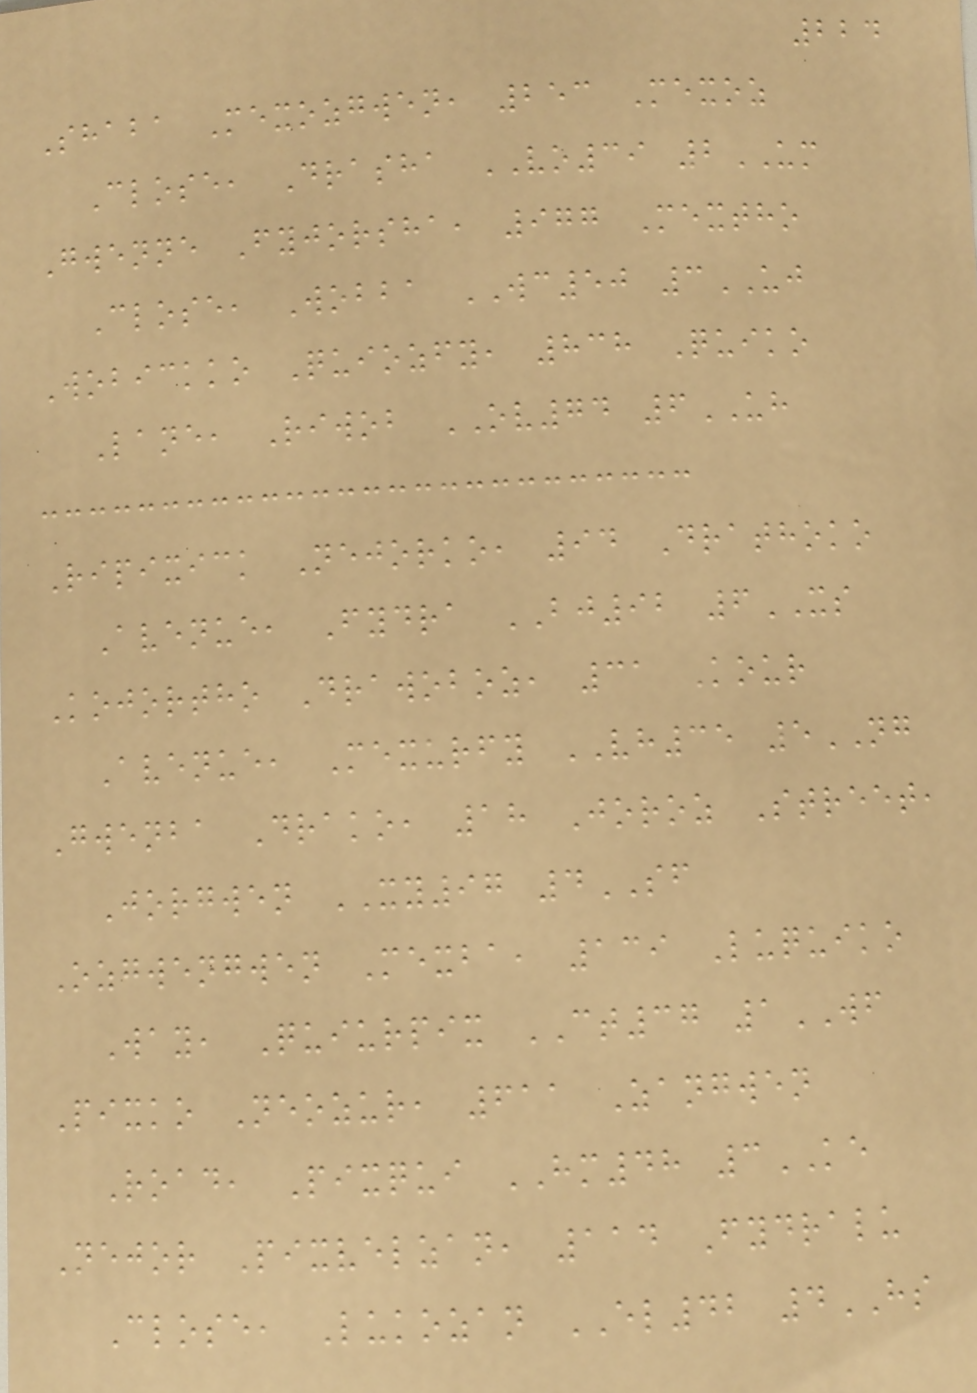224
Shaba Mexozgwen, 253 Mexoz
Close, Drasha VO39 2UM
Gwenne Fyjorsha, 977 Mextho
Close, Wobba WC50 3UJ
Wobickko Quiozfy, 838 Quiko
Lane, Riwob OV74 6UH
Ripixick Nejorko, 94 Drathoko
Avenue, Fydra BJ92 6XS
Kojortho Drawoboz, 31 Kour
Avenue, Mexurfy VH35 5NG
Gwenba Drako, 18 Joroz Street,
Jorgwen XY97 4SF
Ozgwengwen Mexba, 139 Luquiko
Way, Quiurpix CT37 1WF
Pixko Neozur, 611 Zangwen
Road, Pixqui HM48 3KE
Nejor Pixvelzan, 114 Fydralu
Close, Lukozan EL42 4HS
